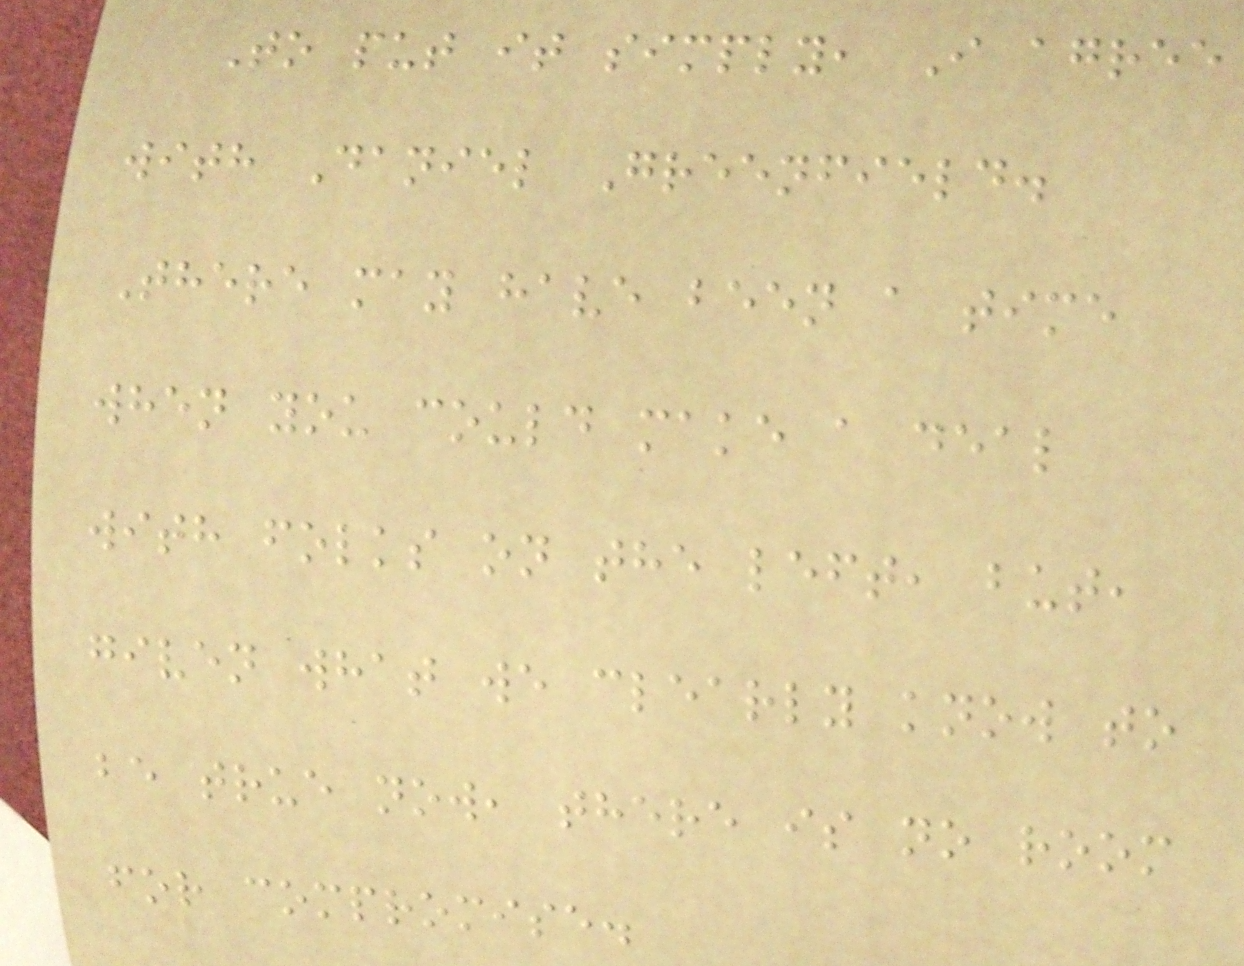To put it simply, I agree
with Daniel Greenfield.
There may have been a time
when you could make a deal
with folks on the left, but,
given what we clearly know to
be true now, there is no room
for compromise.
